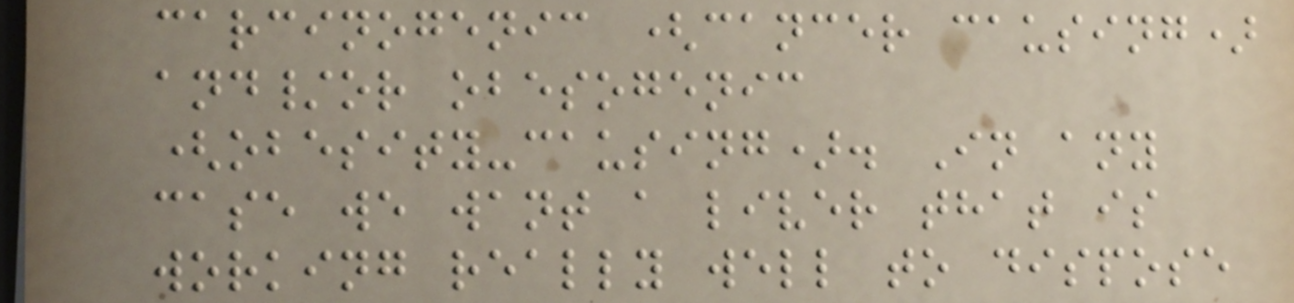carcinogenic (cancer causing)
and/or obesogenic
(obesity-causing). In any
case we want a liver that is
working really well to dispose
